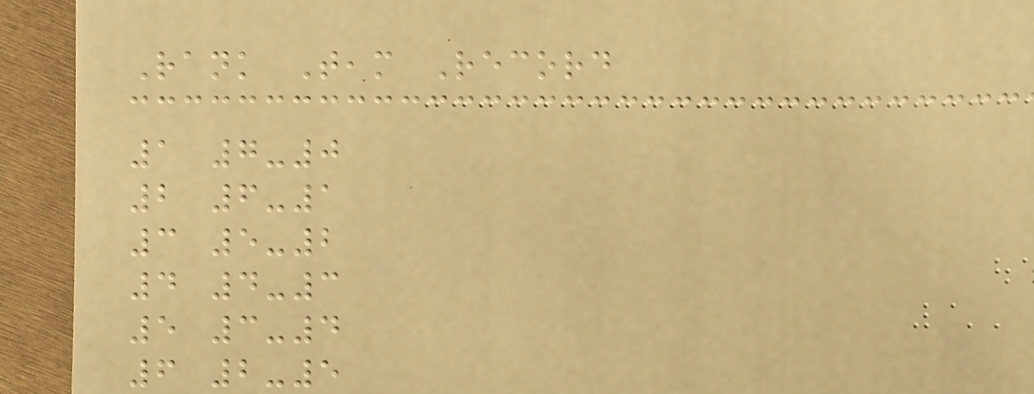Rank Team Record
1 7-0
2 6-1
3 5-2
4 4-3
5 3-4
6 2-5
